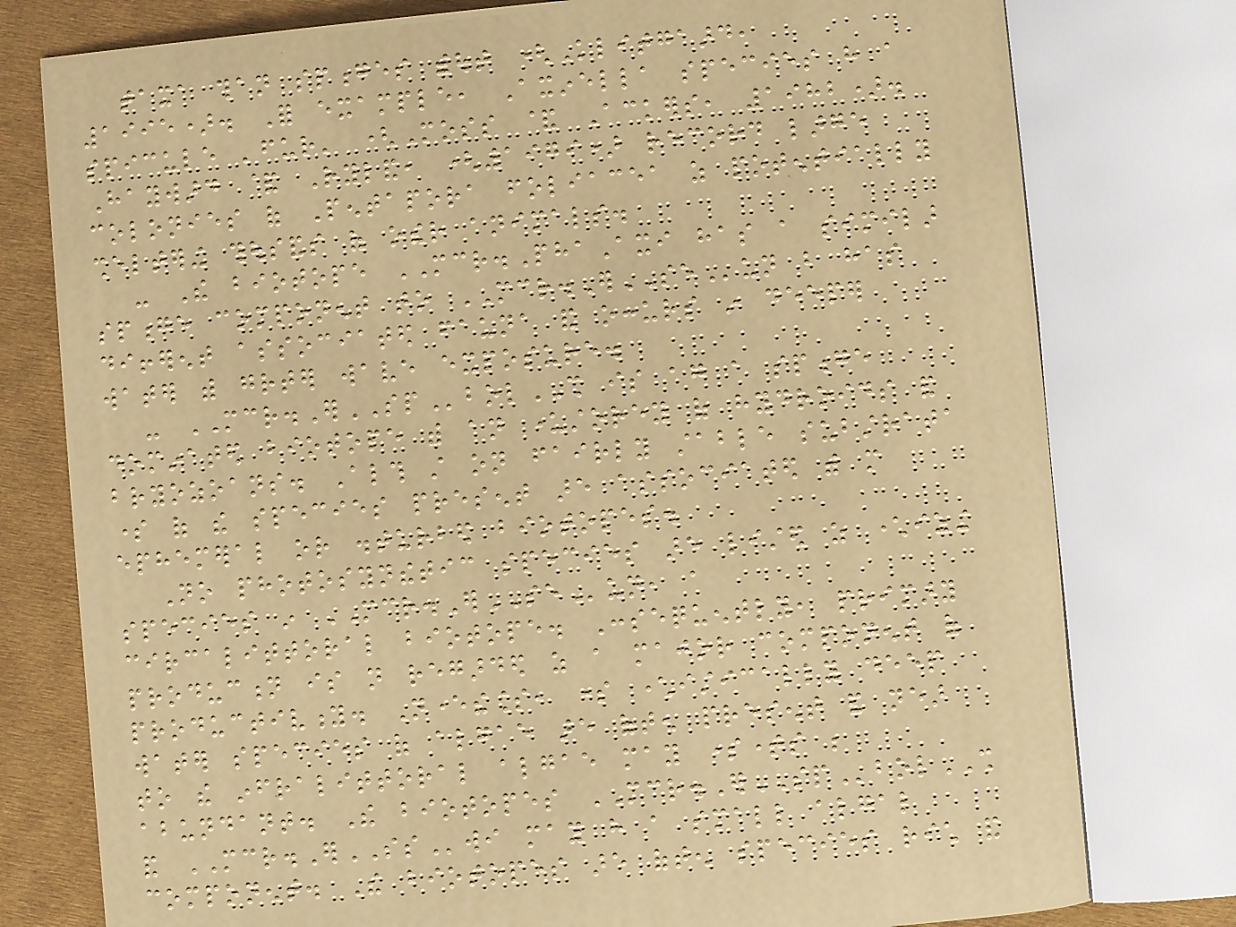taxa than sponges without (Klitgaard,
1995). For example, Axinella species have a
spicule 'fur' (Moss & Ackers, 1982).
Hayward & Ryland, (1979) record large
colonies of Pentapora foliacea as potentially
sheltering thousands of other animals.
- The biotope MCR.PhaAxi has a similar
sponge component to MCR.ErSEun but has
different associated fauna and occurs in deeper
water with greater wave exposure.
- MCR.ErSPbolSH is again a sponge
dominated biotope with an understorey of hydroids and
bryozoans. Although still on fairly stable substrata
some of the species present are associated with more
ephemeral or disturbed biotopes.
No photosynthetic species are listed as characterizing
species in MCR.ErSEun, a
circalittoral biotope. Consequently, primary
production is not regarded as a major component of
productivity. Nevertheless, some characteristically deep
water species of algae are often present and near
to the infralittoral algae may sometimes be
abundant. The biotopes MCR.ErSPbolSH
and MCR.ErSSwi may have a small algal
component. The biotopes are often species rich and
